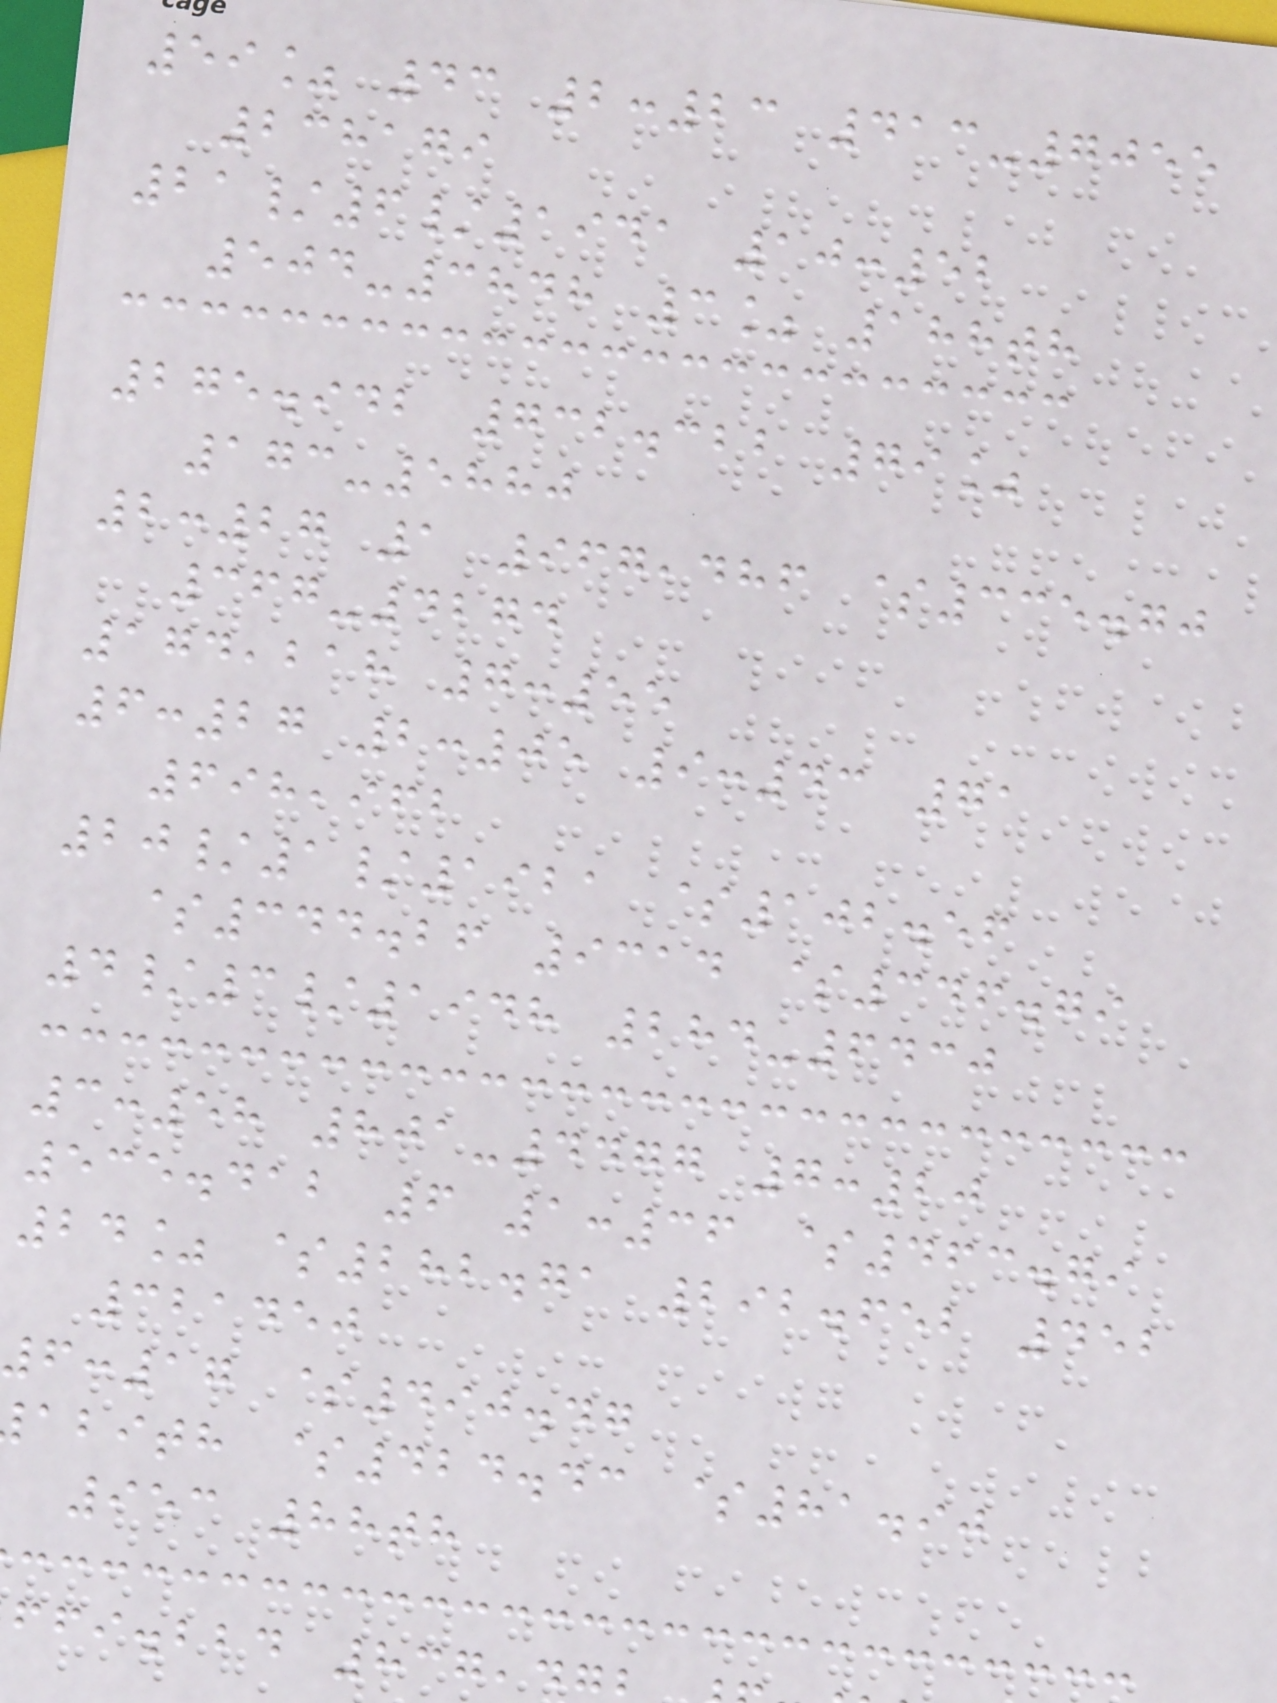59% 43 2:23 413-7055
238179
21/6/1941 10:52
504-3848 3% 188th
275.942 732.322 79%
173-5880
2:27 1 967,486 $335.70
367-4274
174,218 7:55
6:27 2:05 9:43 71
698,962
20/1/1921 $102.56
$344.26 9314 $346.79
4/3/1948 284-6430
3:58 801-4477 7:20
535.412 6 1:36 $463.79
24% $282.71 292.652 452
321450
6:17 $490.47
abith $424.43 $81.90
953 88th
ffi.bbd 837,
